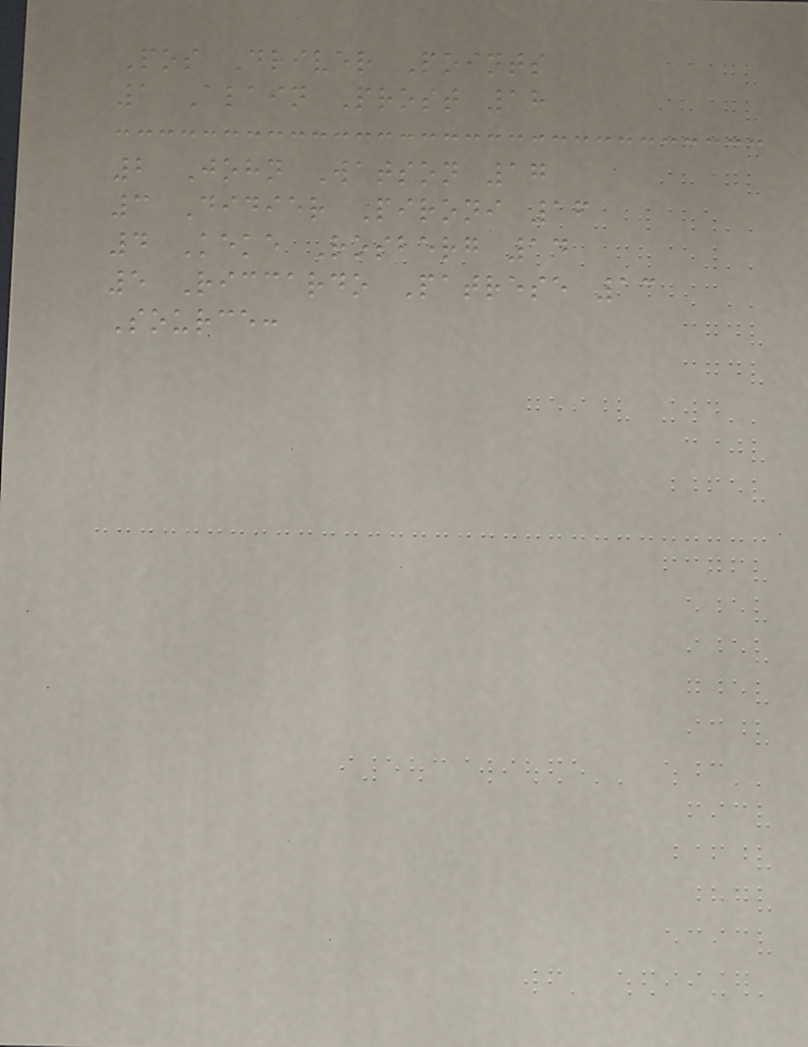Pos Driver Points
1 Alain Prost 18
2 John Watson 17
3 Didier Pironi 16
4 Keke Rosberg 14
5 Riccardo Patrese 13
Source:
